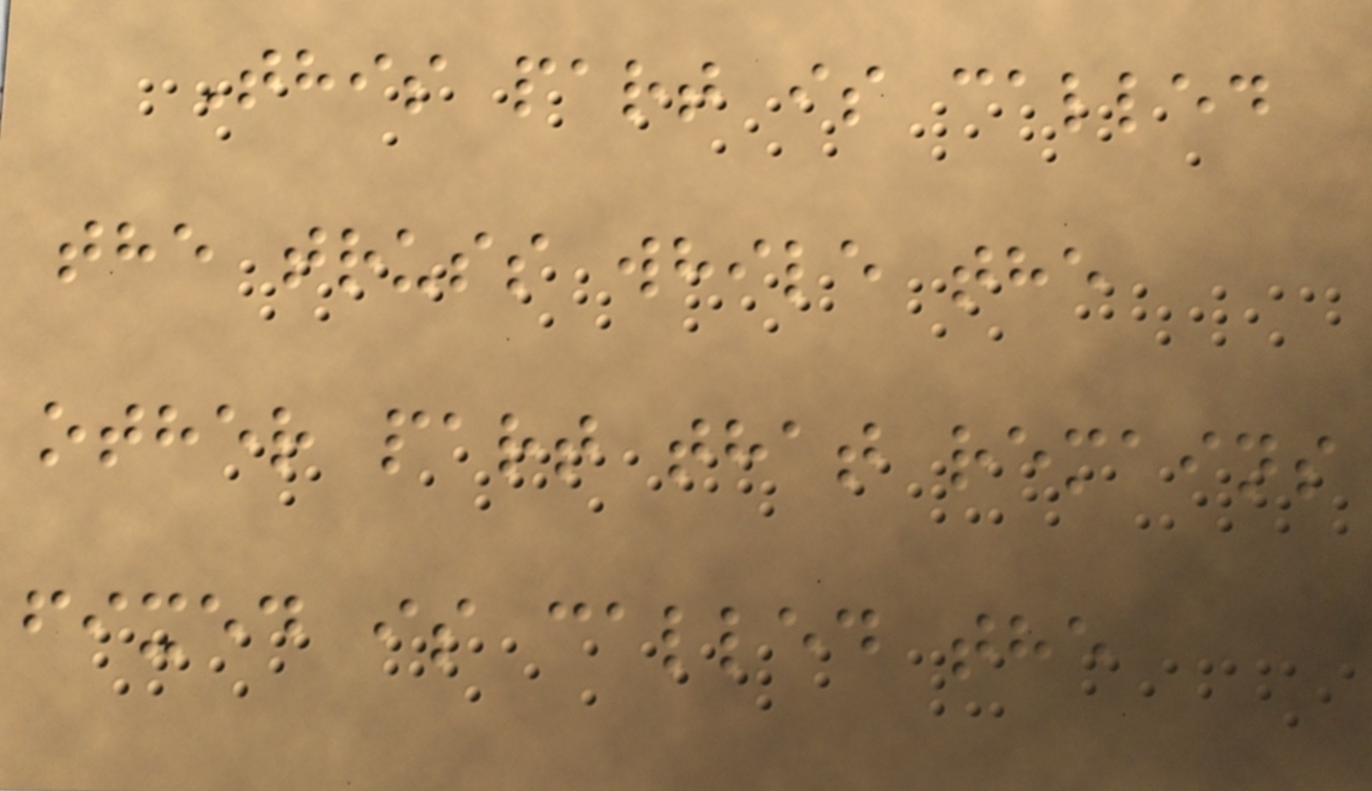This part is called
the truss while the
other part that remains
fixed is called the
